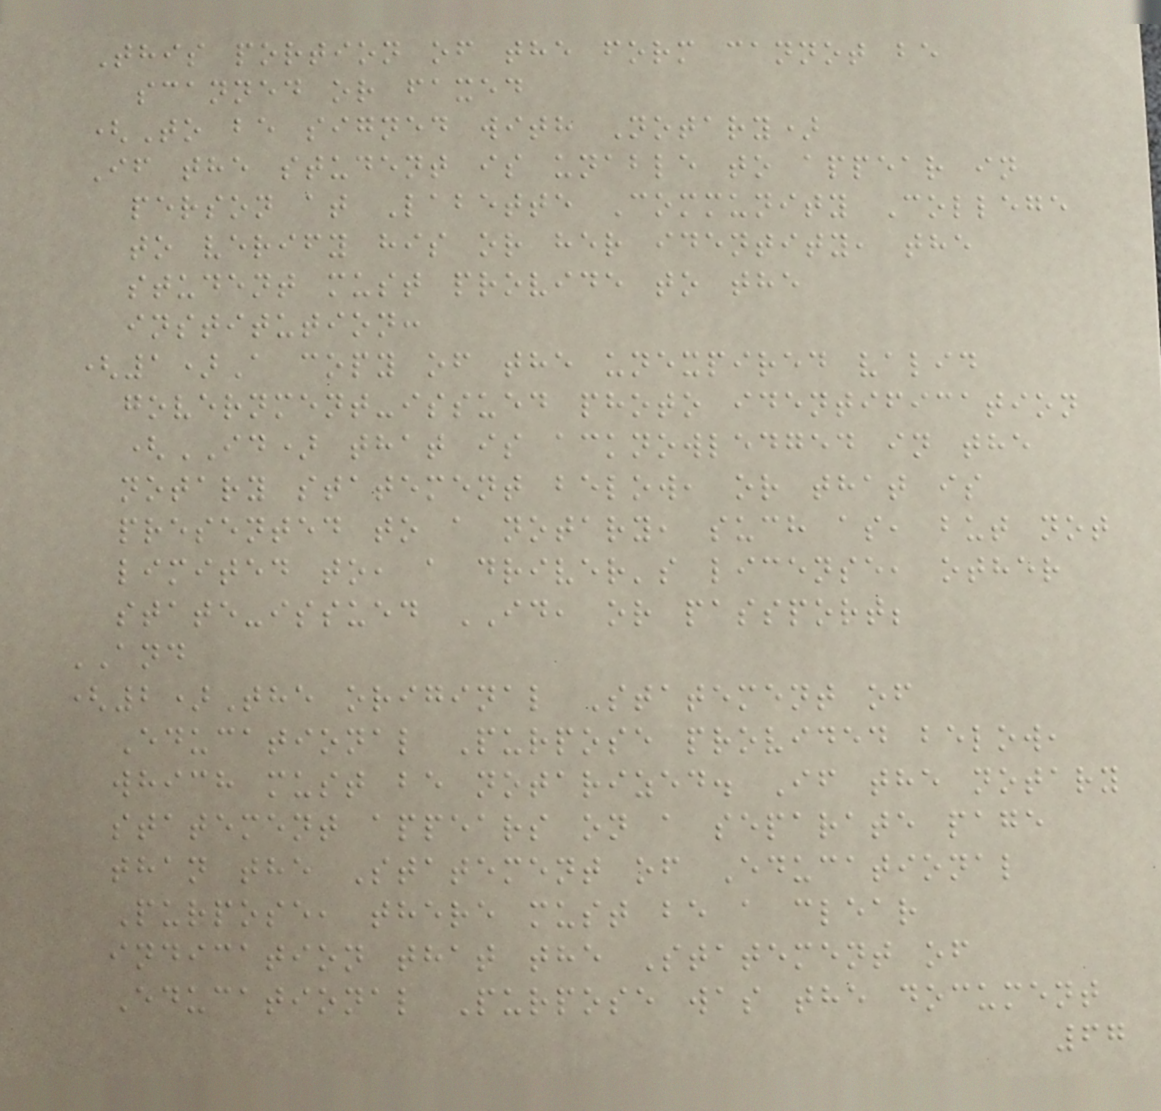This portion of the form cannot be
scanned or faxed
(To be signed with Notary)
If the student is unable to appear in
person at Labette Community College
to verify his or her identity, the
student must provide to the
institution:
(1)A copy of the unexpired valid
government-issued photo identification
(ID) that is acknowledged in the
notary statement below, or that is
presented to a notary, such as, but not
limited to, a driver's license, other
state-issued ID, or passport;
AND
(2)The original Statement of
Educational Purpose provided below,
which must be notarized. If the notary
statement appears on a separate page
than the Statement of Educational
Purpose, there must be a clear
indication that the Statement of
Educational Purpose was the document
67
